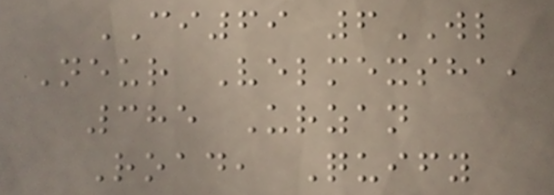CI69 6WL
Neur Velmexsha,
385 Urzan
Road, Quify
